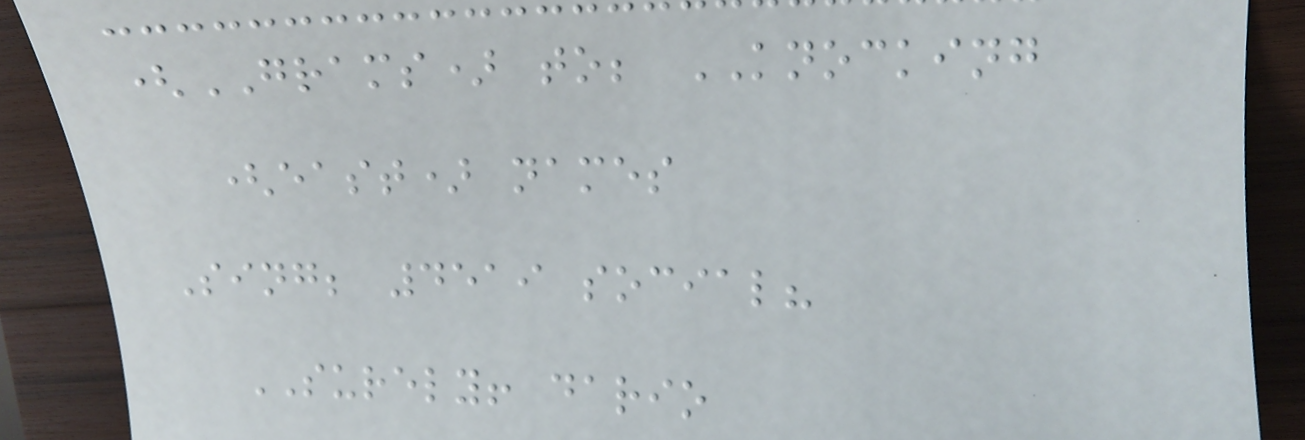(GRAMS) to; KNOCKING
(east) names
Sing; 4519 social?
SURELY! dario
